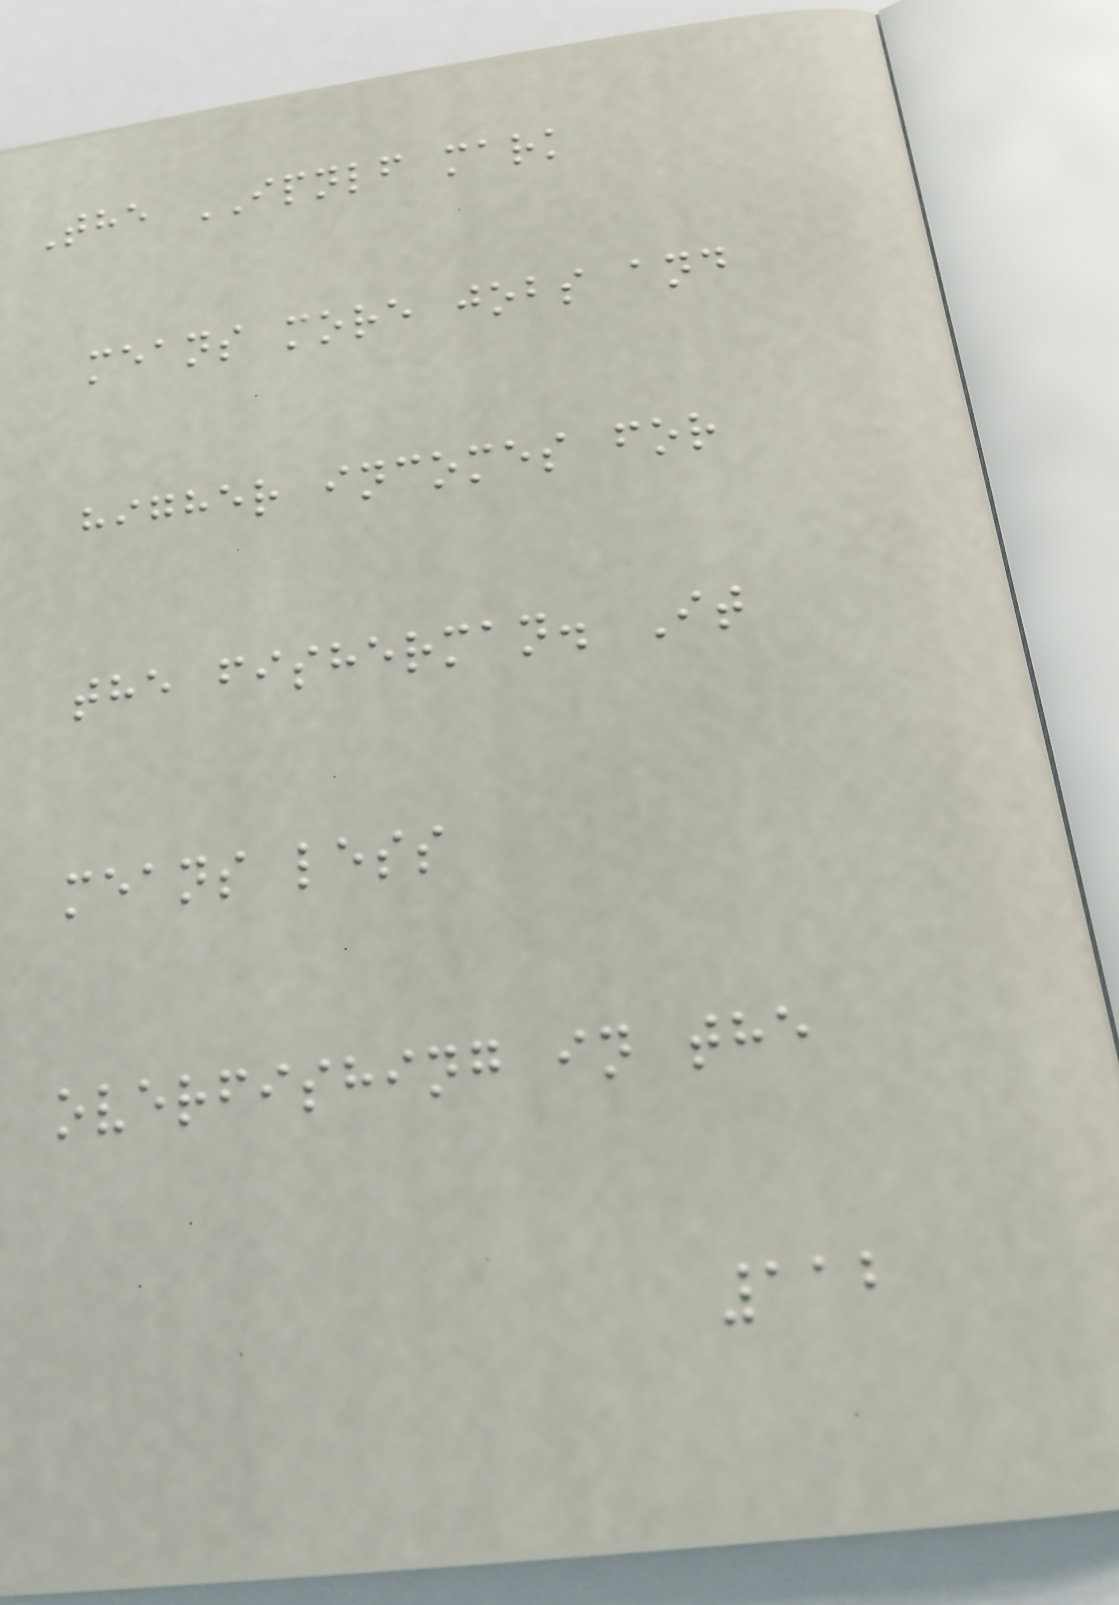The IPNLF mark
means more jobs and
higher incomes for
the fisherman. It
means less
overfishing in the
112
